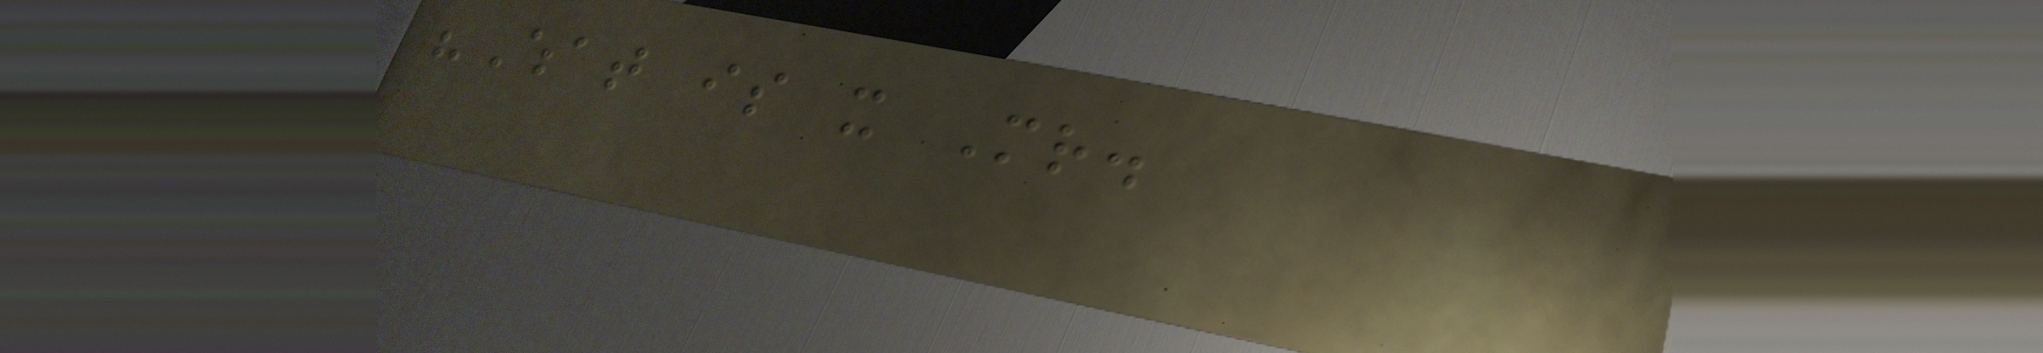"What is it Mr.
